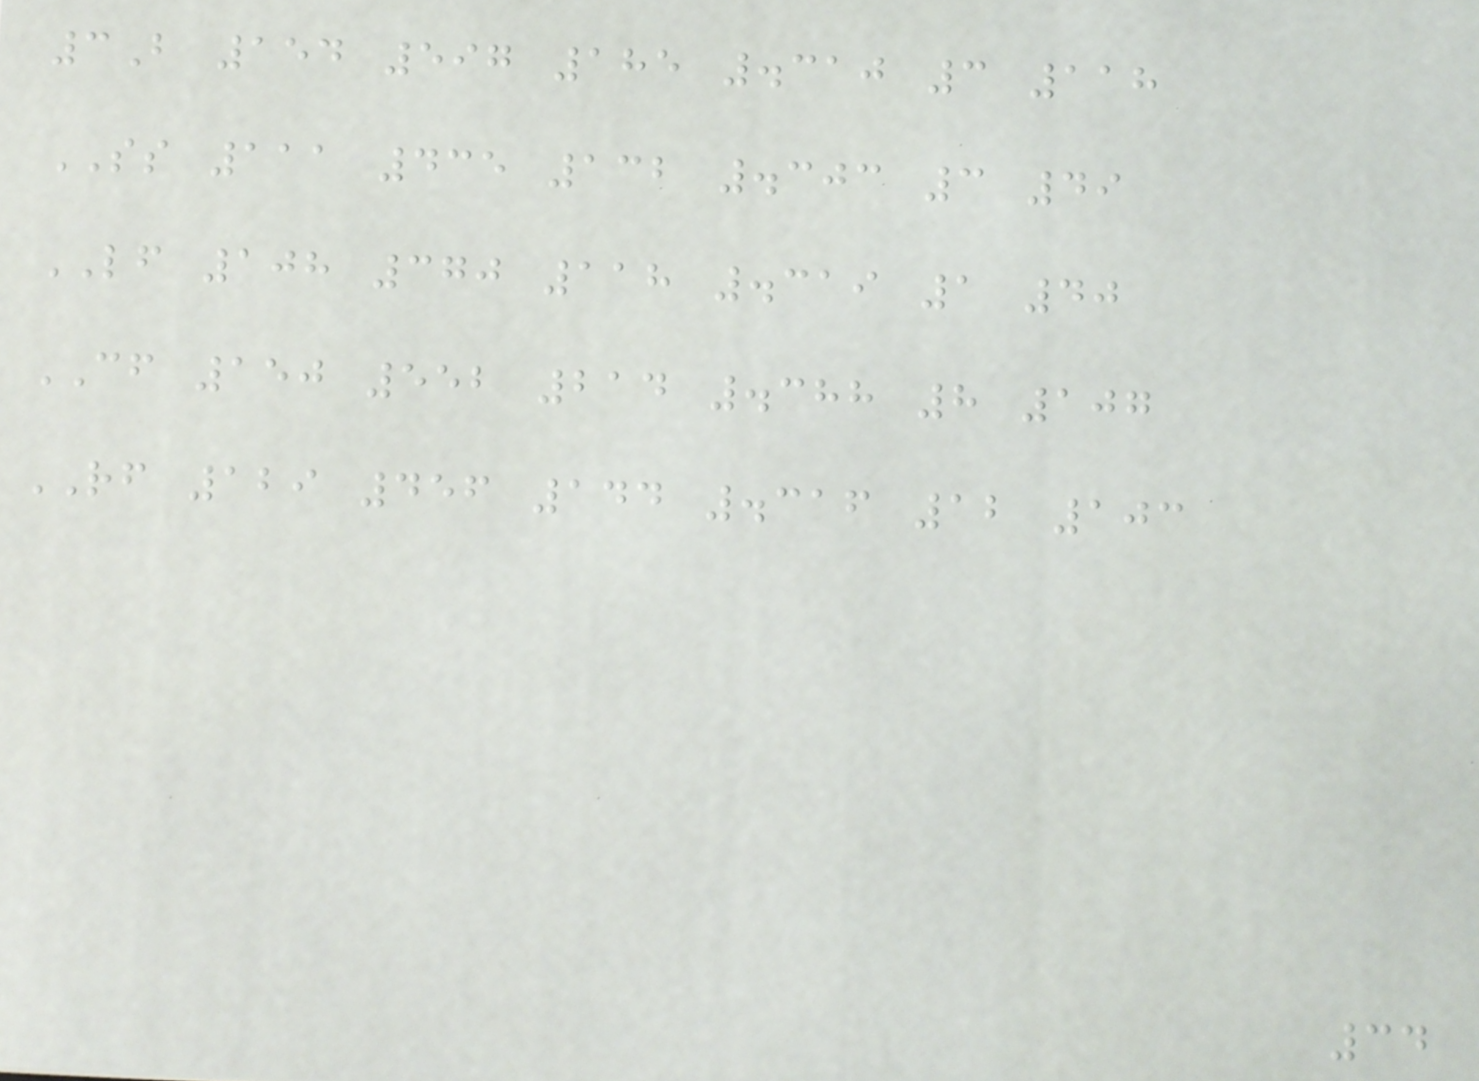3B 154 597 185 .310 3 118
SS 111 435 132 .303 3 49
LF 108 370 118 .319 1 40
CF 150 552 214 .388 8 107
RF 129 456 144 .316 12 103
34
